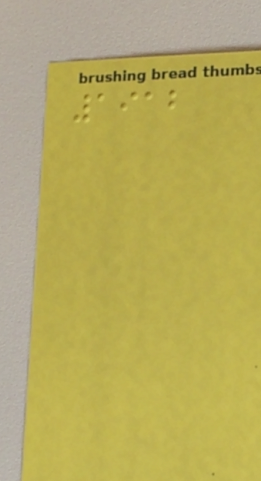1912
